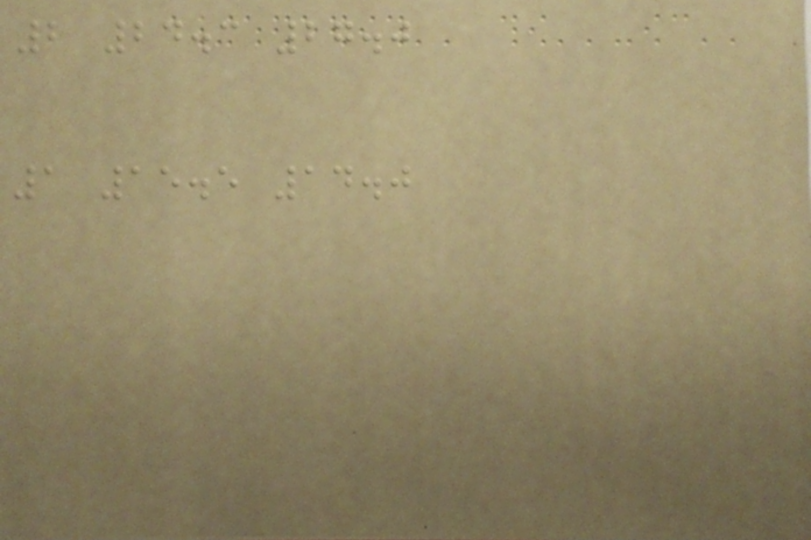2 24.3 27.0
1 15.5 14.0
